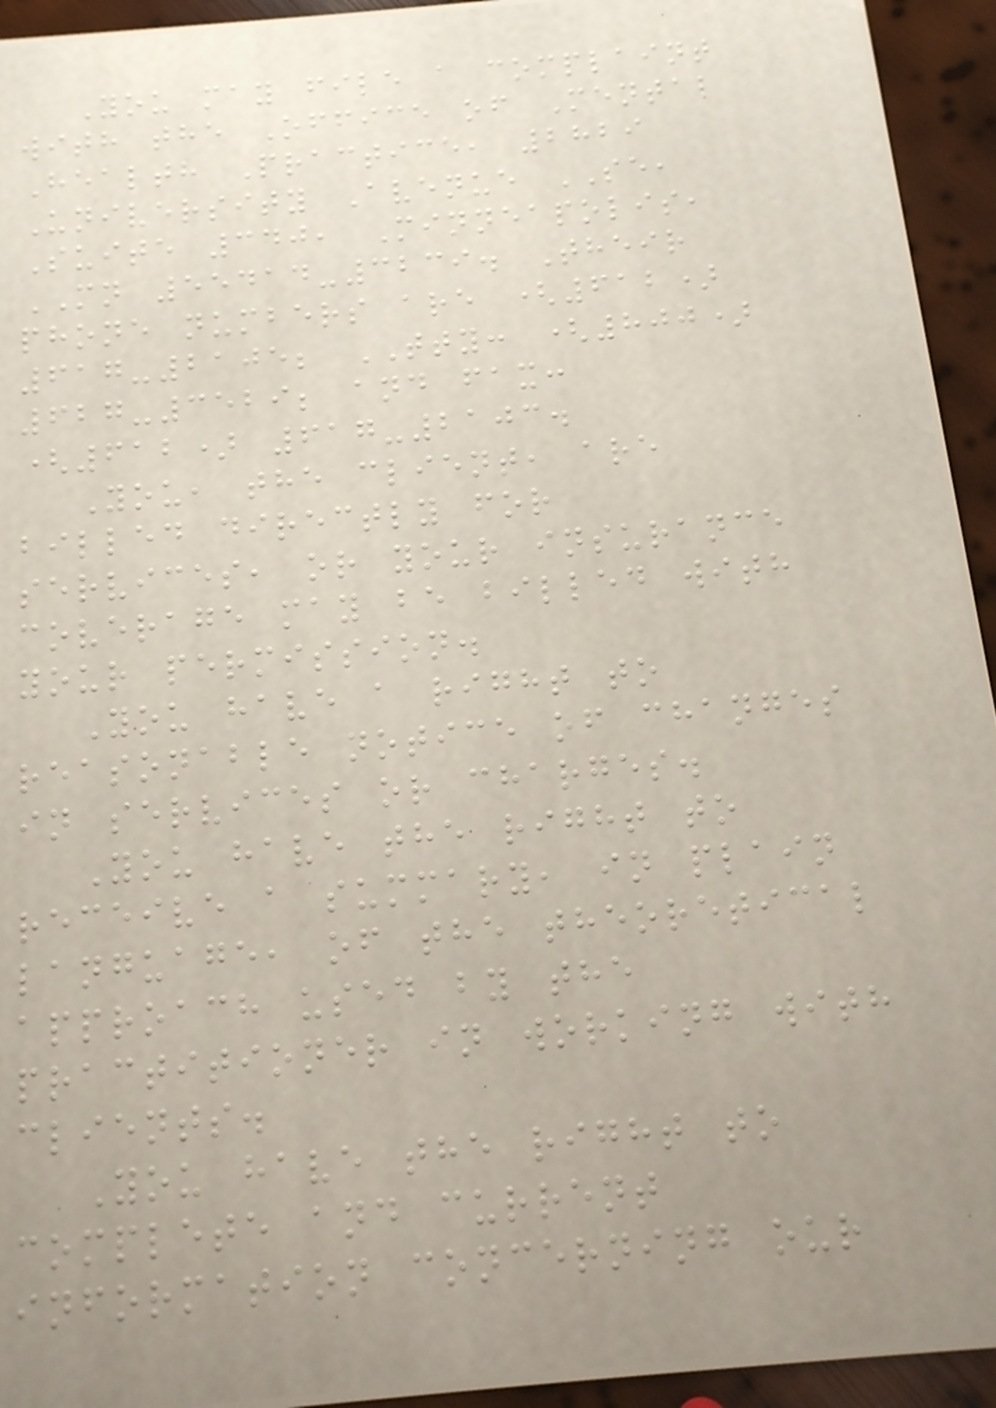You may file a complaint
with the Office of Mental
Health Practice, 2829
University Avenue SE,
Suite 340, Minneapolis,
MN 55414-3239. Their
phone numbers are (612)
617-2105; TTY: (800)
627-3529; and fax:
(612) 617-2103.
You, the client, are
billed directly for
services, or your insurance
coverage may be billed with
your permission.
You have a right to
reasonable notice of changes
in services or charges.
You have the right to
receive a summary, in plain
language, of the theoretical
approach used by the
practitioner in working with
clients.
You have the right to
complete and current
information concerning our
